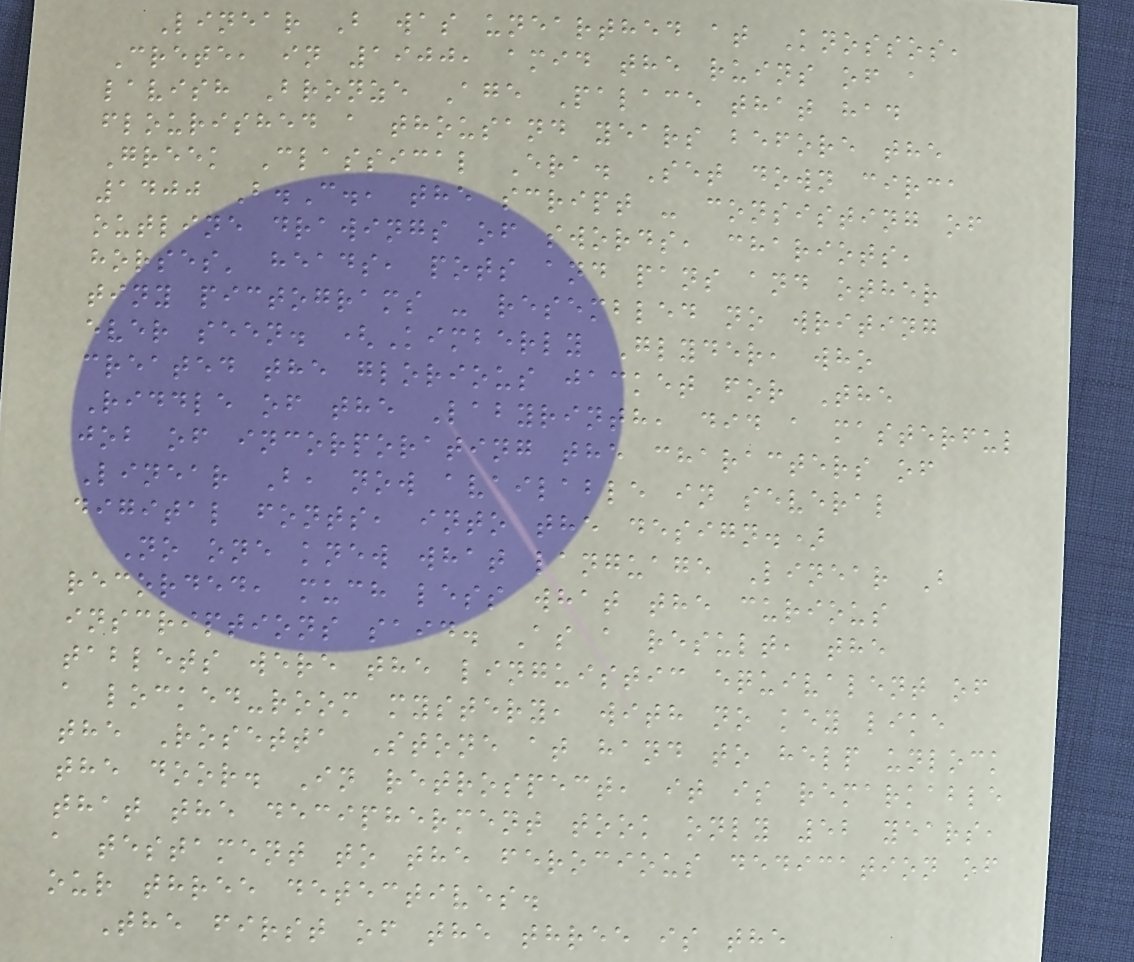Linear B was unearthed at Knossos,
Crete, in 1900, amid the ruins of a
lavish Bronze Age Palace that had
flourished a thousand years before the
Greek Classical Era. Set down circa
1400 B.C., the script - consisting of
outline drawings of swords, chariots,
horses' heads, pots and pans and other
tiny pictograms - resembled no writing
ever seen. (Kimberly Glyder, who
created the glorious jacket for The
Riddle of the Labyrinth, did a masterful
job of incorporating the characters of
Linear B, now available in several
digital fonts, into the design.)
No one knew what language Linear B
recorded, much less what the curious
inscriptions said. As a result, the
tablets were the linguistic equivalent of
a locked-room mystery, with no key like
the Rosetta Stone at hand to help unlock
the door. In retrospect, it is remarkable
that the decipherment took only 52 years,
a testament to the ferocious dedication of
our three detectives.
The first of the three is the
